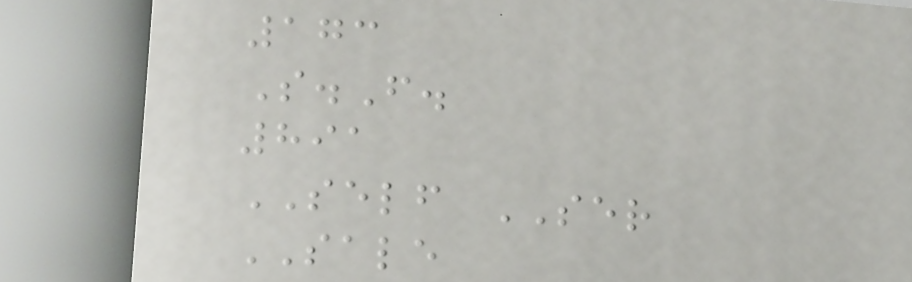173
S.F.
891
SELF SER
SALE
